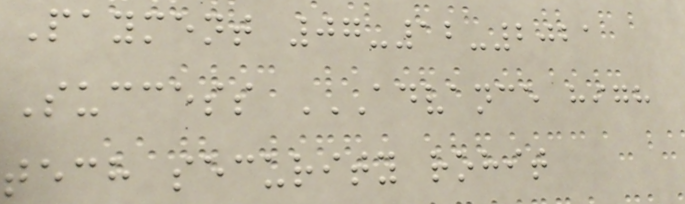Payment 07-12-2021
Success ADVANCE HIGH
TECH SECURITY ROHIT
